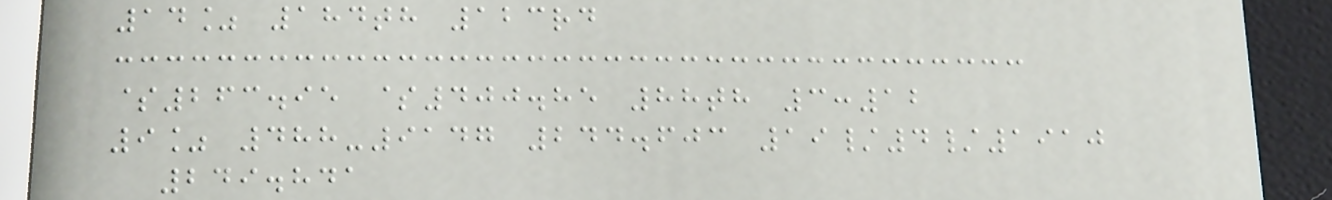14% 184th 123rd
$263.95 $400.85 88th 3:12
9% 488-9147 244.603 19/4/1910
249.841
